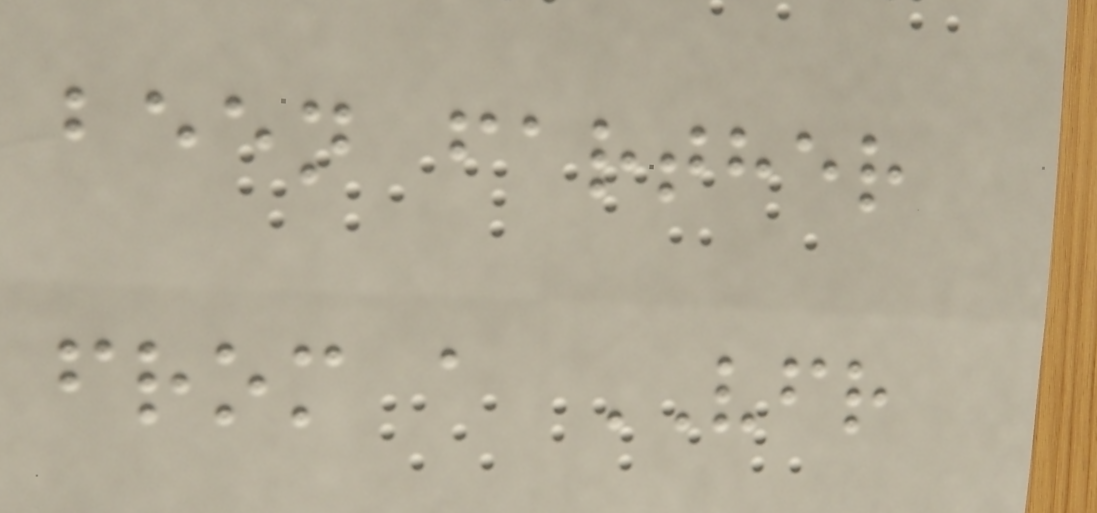been farther
from a VFR
